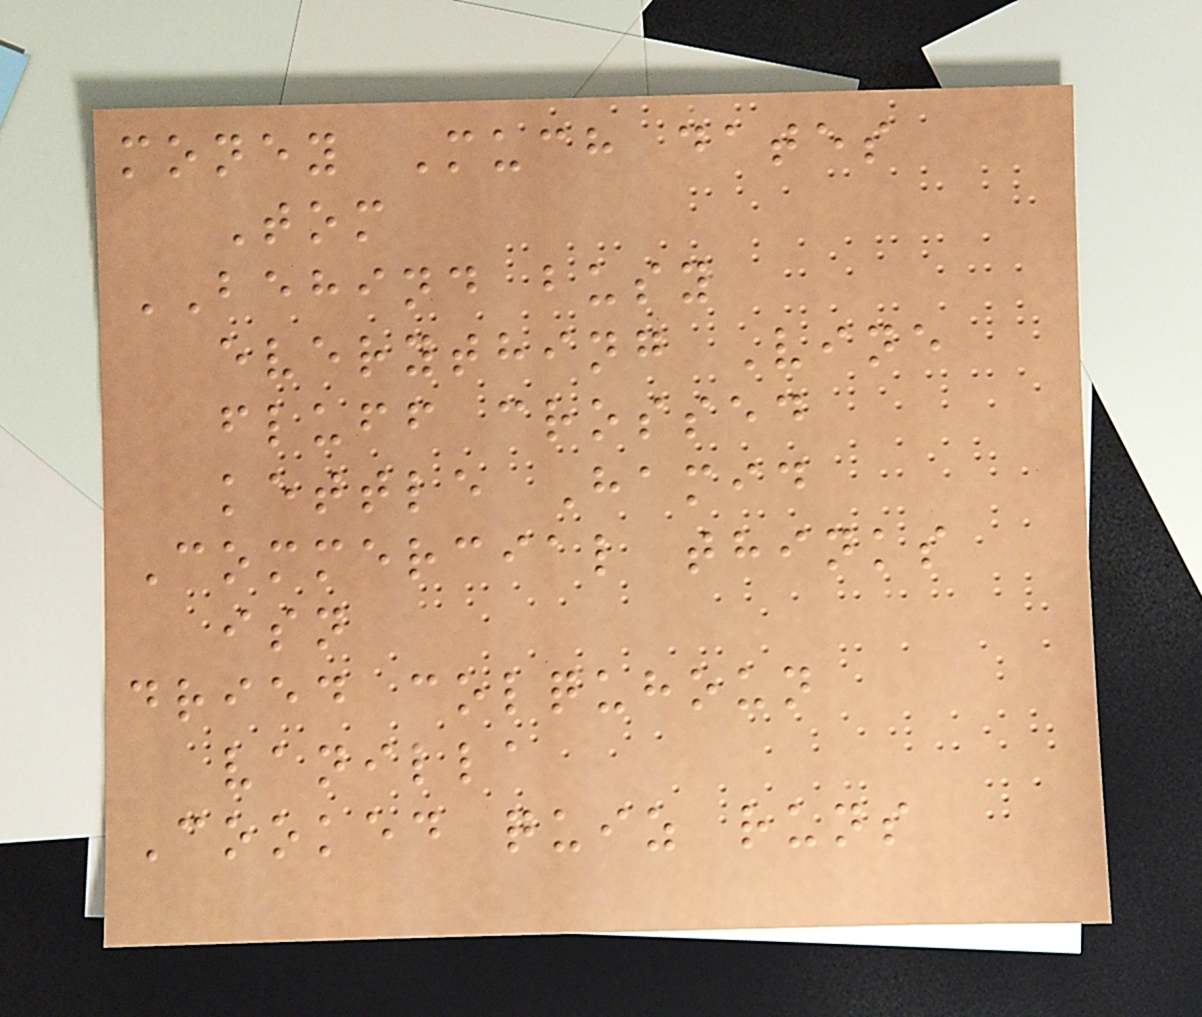money Much dates
Tom
BEHIND busy
everything Vine
fluff crossed
kettle Hamid
Commercial thinks
isn
dried colquhoun
vanilla
Cooked quiz runs
